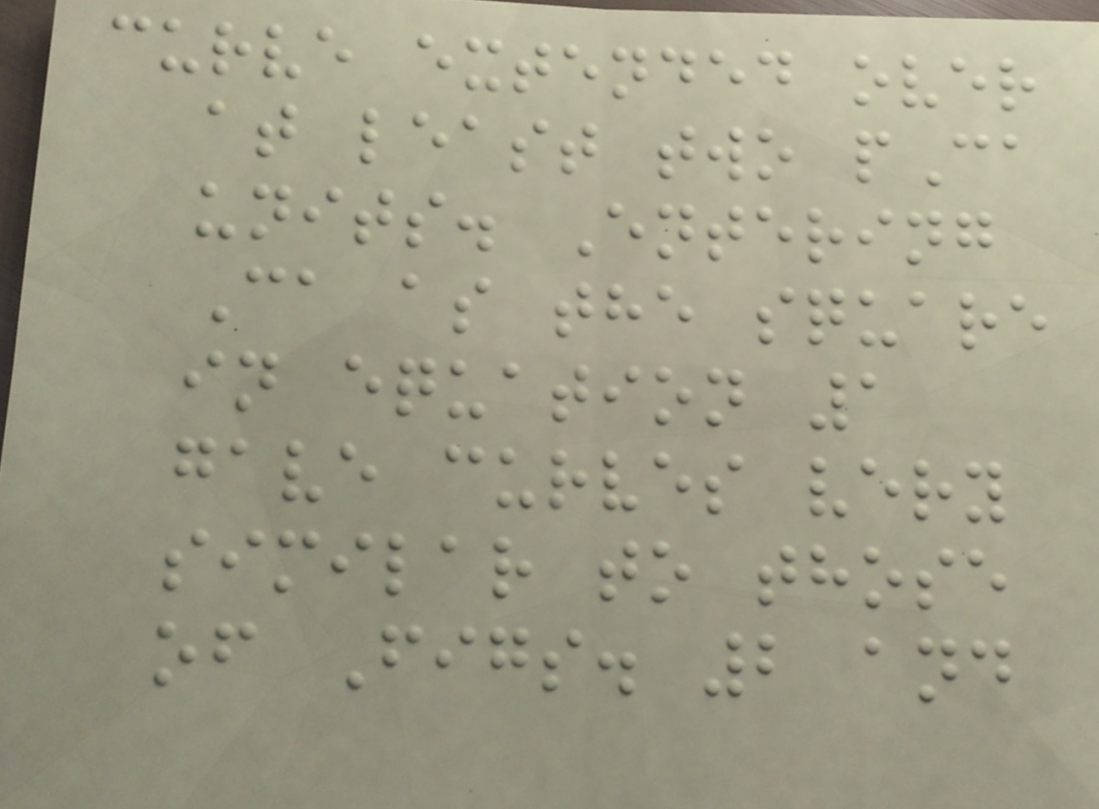curve extended over
at least two pCa
units. Entering
Ca as the square
in equation 1
gave curves very
similar to those
of Figs. 2 and
